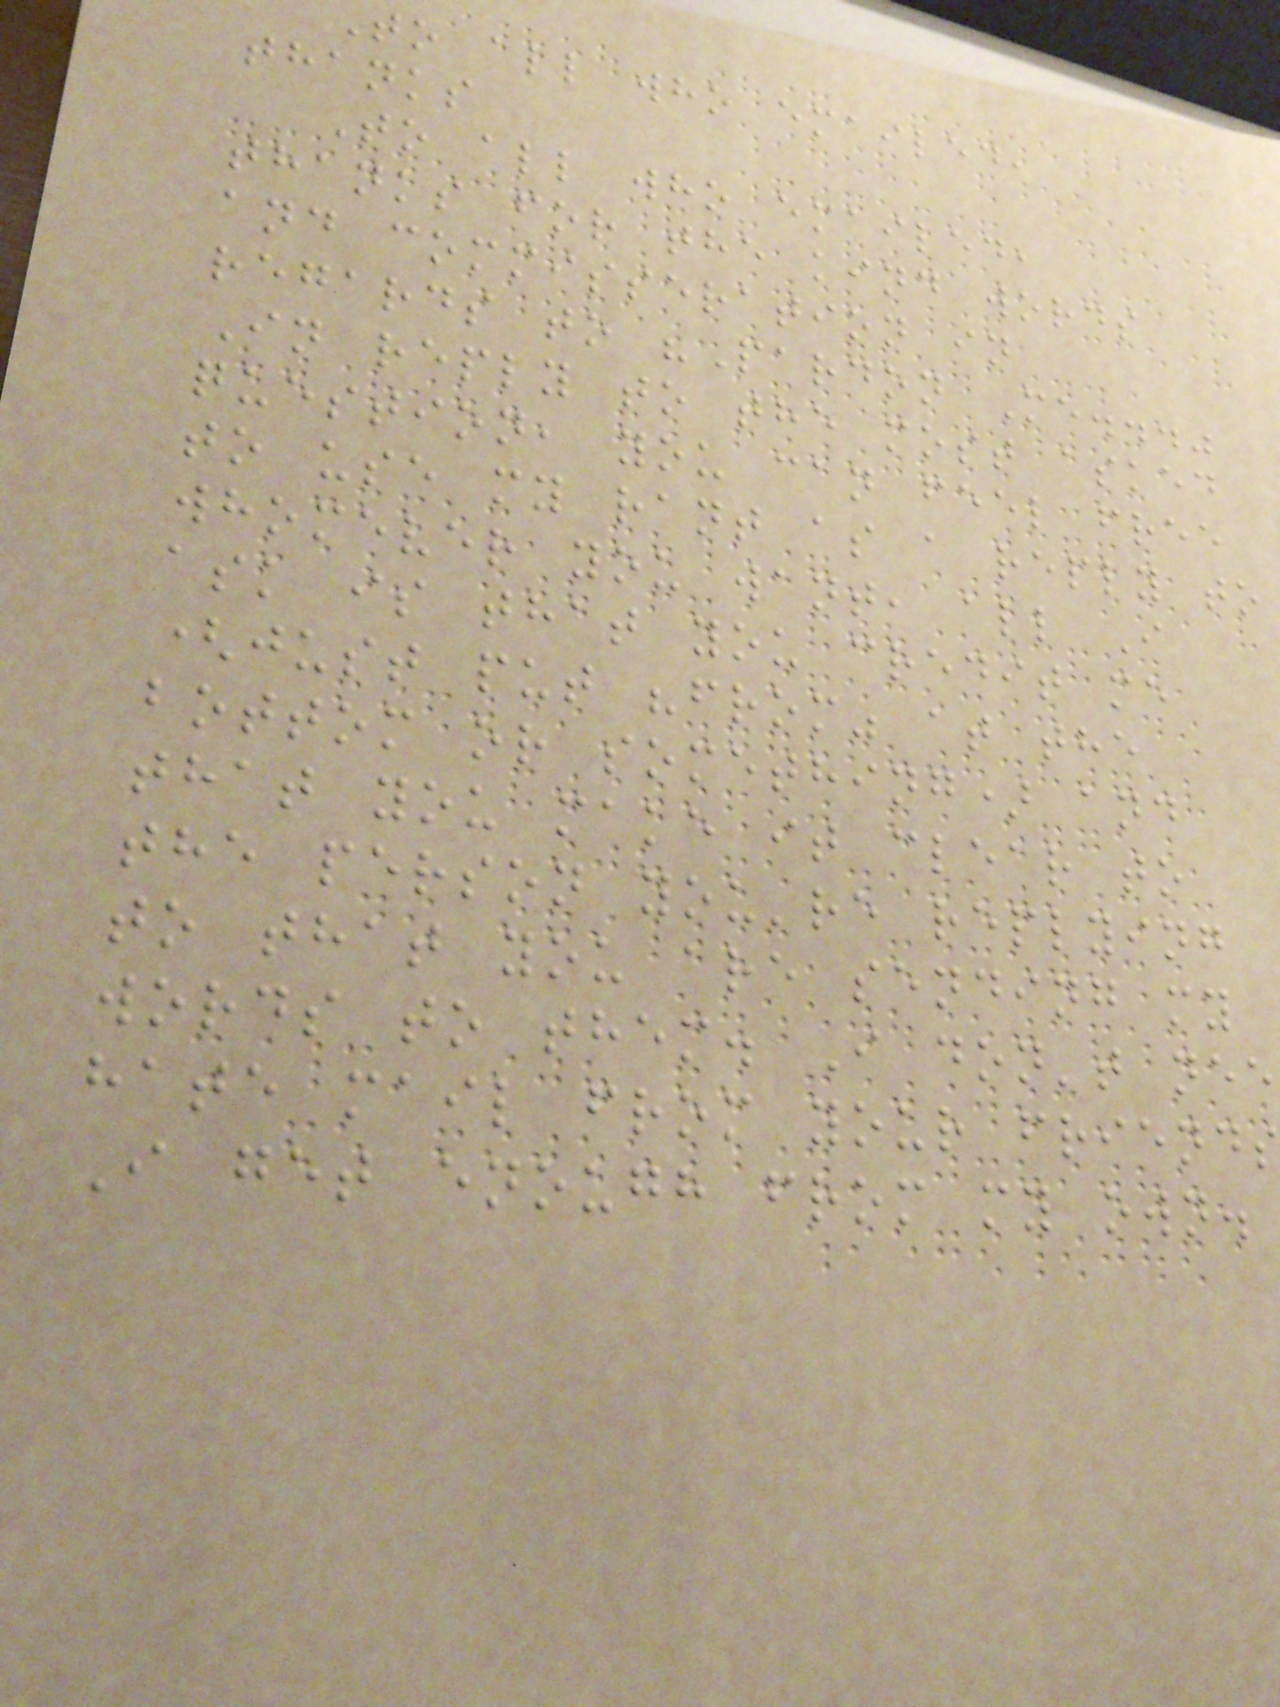to all who emailed,
thanks
To all who emailed,
thanks for the kind words
and commisseration in
regards to "Pardon Me..."
In reply to the most asked
question, you can feel free
to use my rant as a reply to
whomever you want, all I
ask is that you credit me
(just put "from" at the
bottom or something) and
that you make it clear to
the person you're replying
to that you are sending my
words to them. I don't nee
hate mail from your friend
I get enough from my own.
